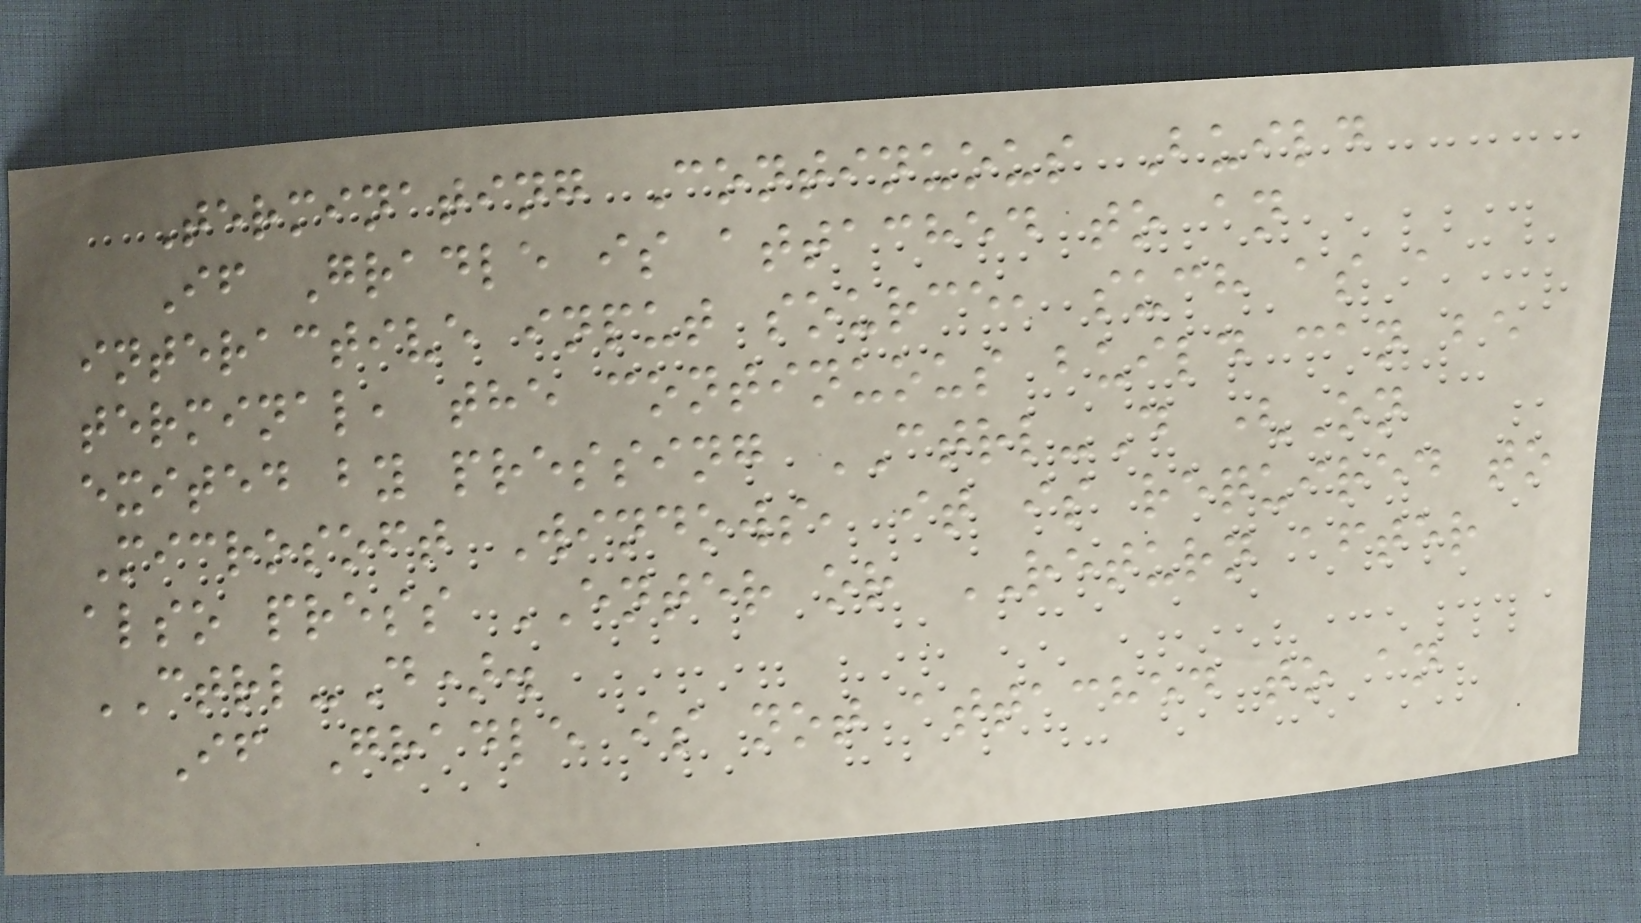Terminating Continuous Build
If Gradle is attached to an
interactive input source, such as a
terminal, the continuous build can be
exited by pressing CTRL-D (On
Microsoft Windows, it is required to
also press ENTER or RETURN after
CTRL-D).
If Gradle is not attached to an
